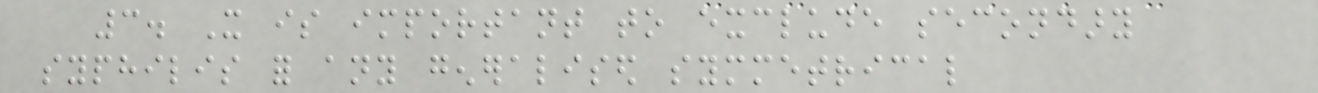3. It is important to exclude secondary
syphilis for any generalised symmetrical
